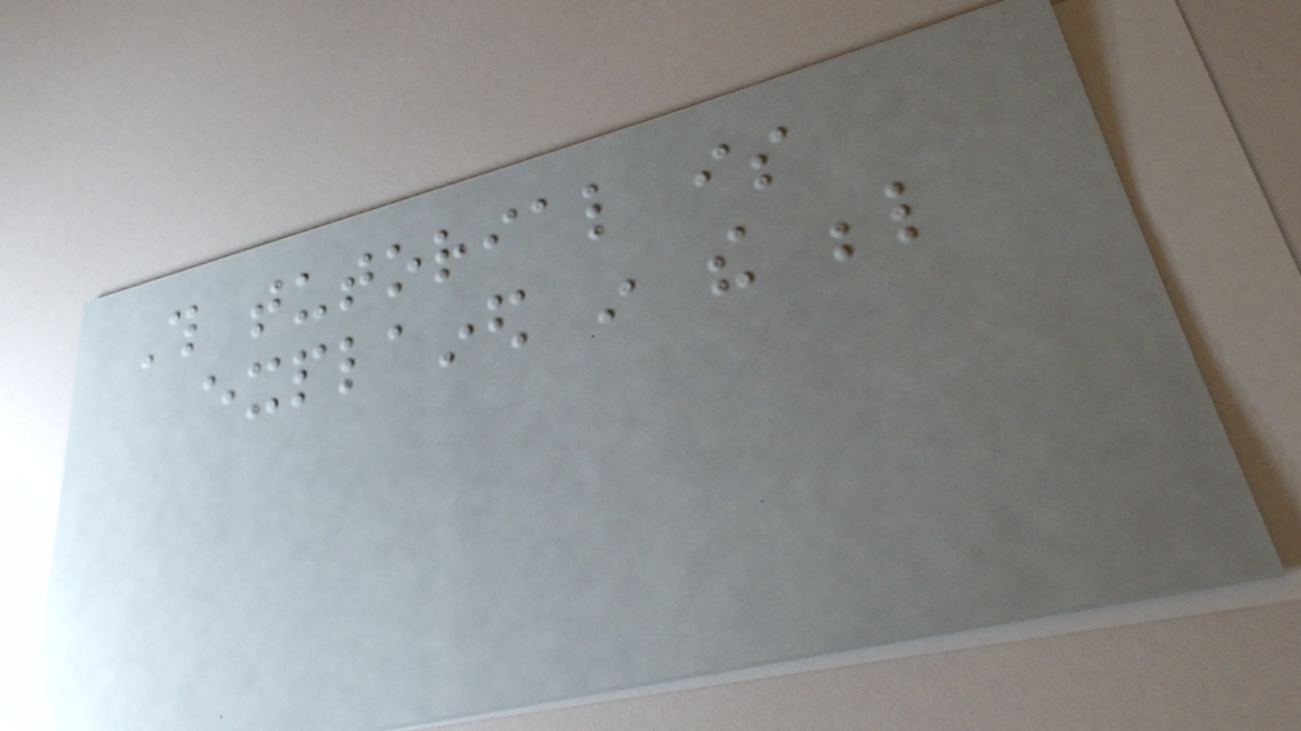This tutorial is
explained in the below
